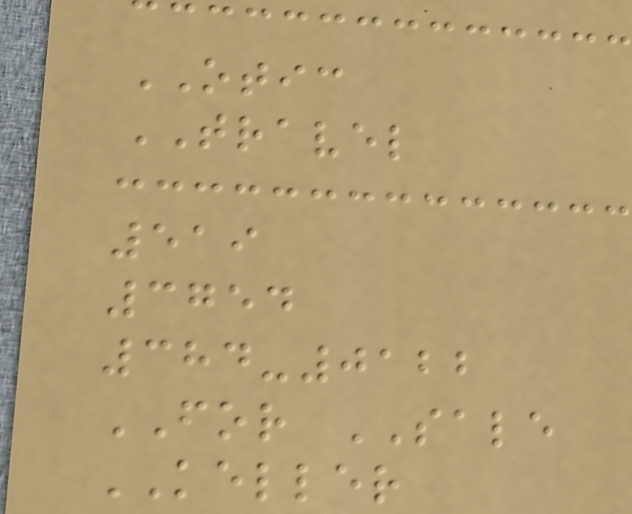OTIC
TRAVEL
519
3754
384-0122
FOR SALE
KELLER
